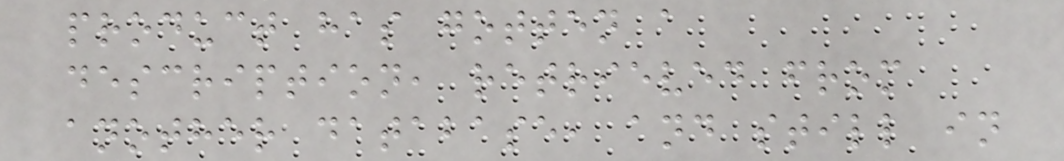product has gotten a
description, retrieved from
another database, and still in
